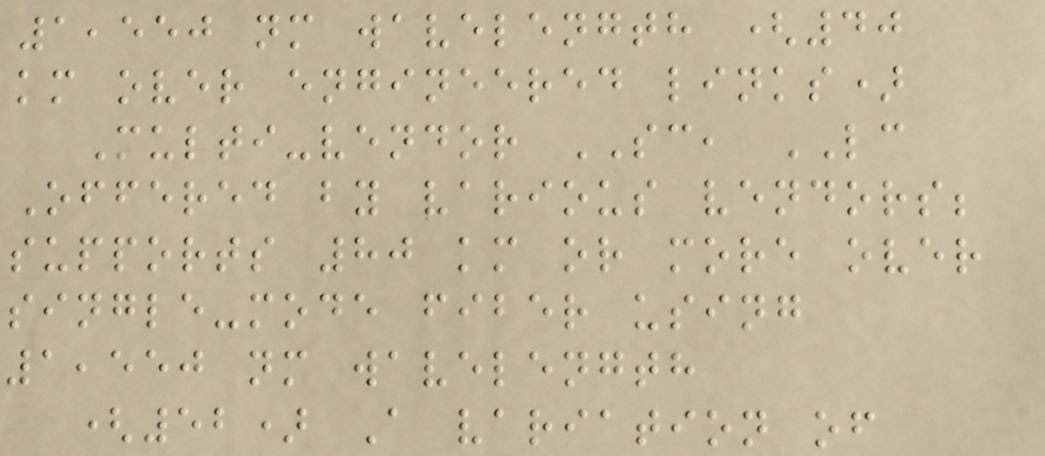1,550 nm wavelength (40
km over engineered links)
Multi-vendor SC, LC
Offered by various vendors;
supports 80 km or more over
single-mode fiber using
1,550 nm wavelength
(52) A variation of
